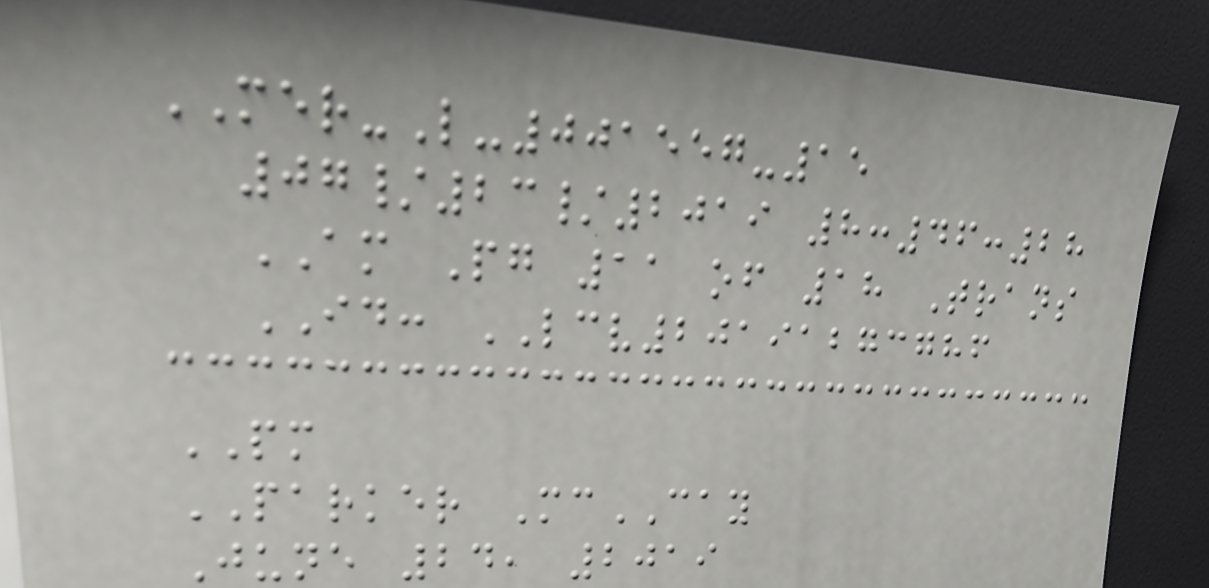MER-L-001557-15
07/23/2019 8:46:28
AM Pg 11 of 18 Trans
ID: LCV20191273786
PM
PARKER McCAY
June 24, 2019
